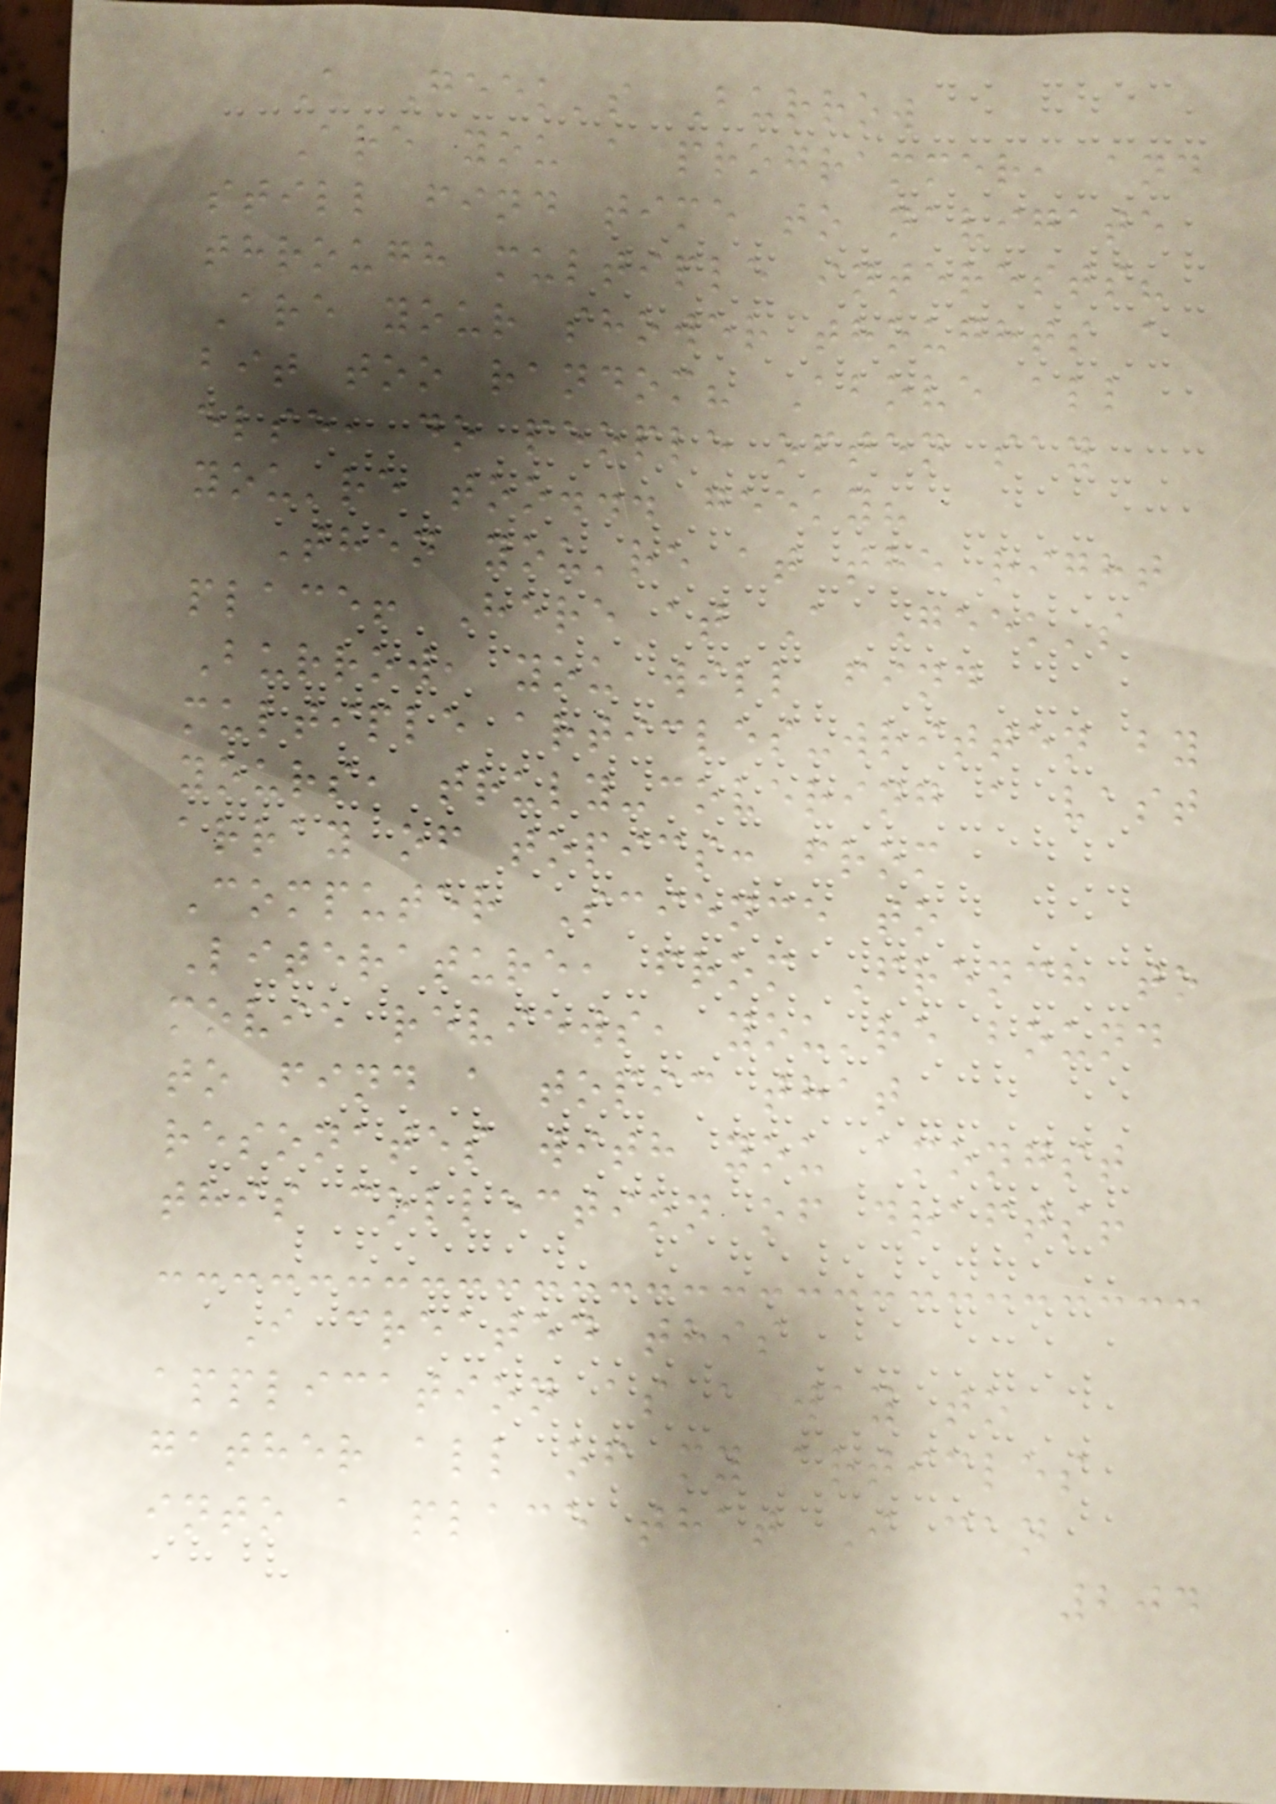A Geek's Burrow
Are you a programmer, and
still find time to navigate
through multiple interests?
Are your shower thoughts a
bit too random? Above all
else, do people often say
you're too... geeky?
Then you're at the right
place! Here at A Geek's
Burrow, you will find
multiple articles-written by
yours, truly-covering a vast
array of topics: from
Computer Science to
Literature, from French to
movie reviews, you're bound
to find a topic that
resonates with you amongst
this collection of drafts!
I created this
application as a way to
gather all of my articles
into a place that I can
204
